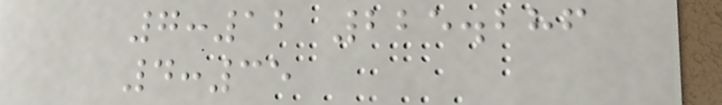7:12 225.286
4:35
